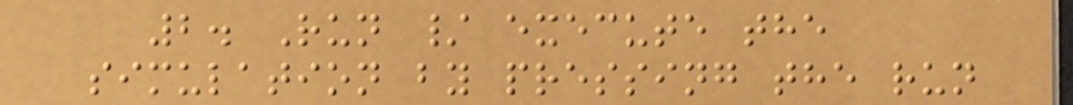2. Run / execute the
simulation by pressing the run
